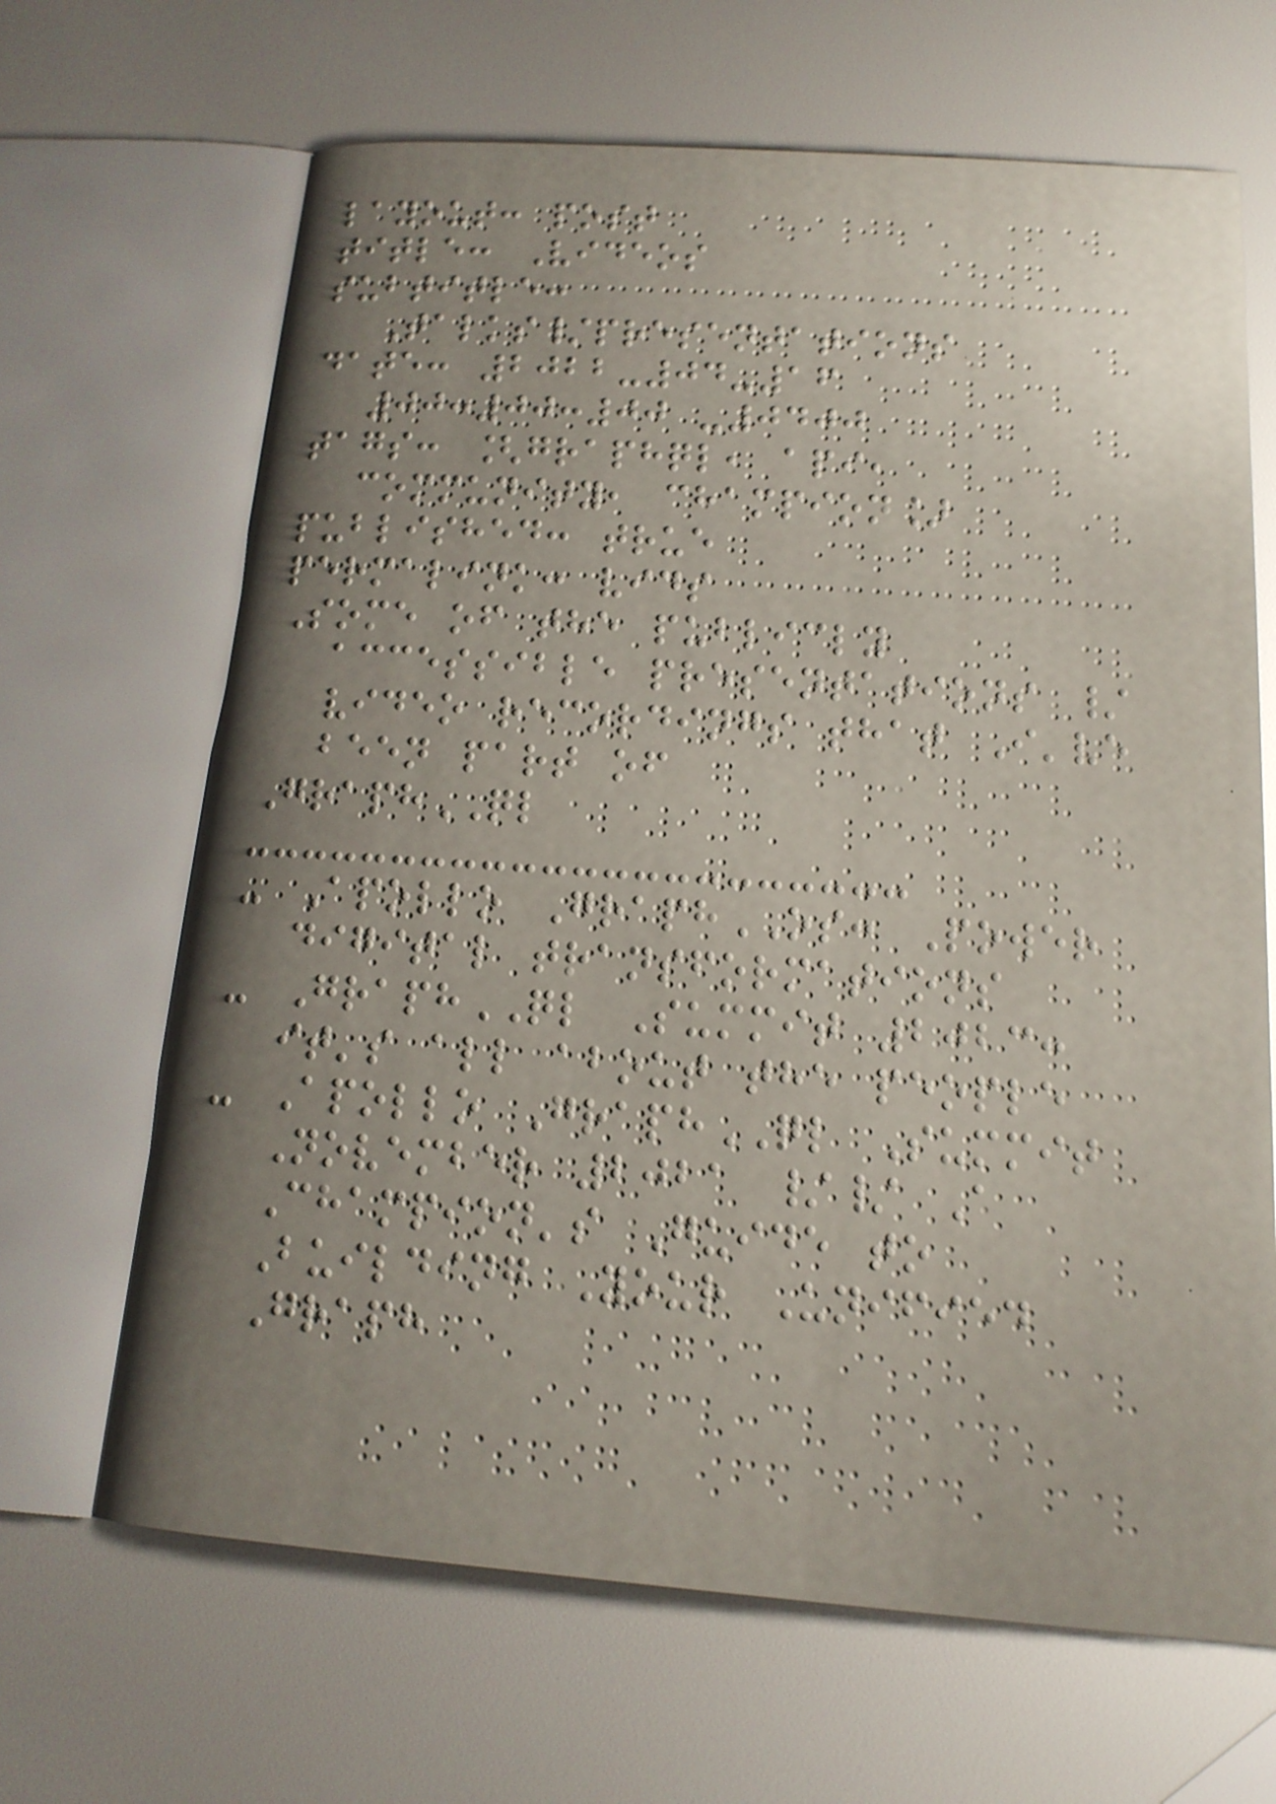layout: post
title: Videos
subtitle:
Talks/presentations
date: 2022-04-16
00:00:00 -0400
tags: [graphql, api,
community, champion]
published: true
permalink: vids
Some of the publicly
accessible presentations /
video recordings that I've
been part of
GraphQL
- Apollo GraphOS: Power
digital transformations
- GraphQL Summit 2023:
it's all about the people
- Apollo GraphQL Summit
November 2021 // A
Champion's Guide to
Building Your Unified
Graph
